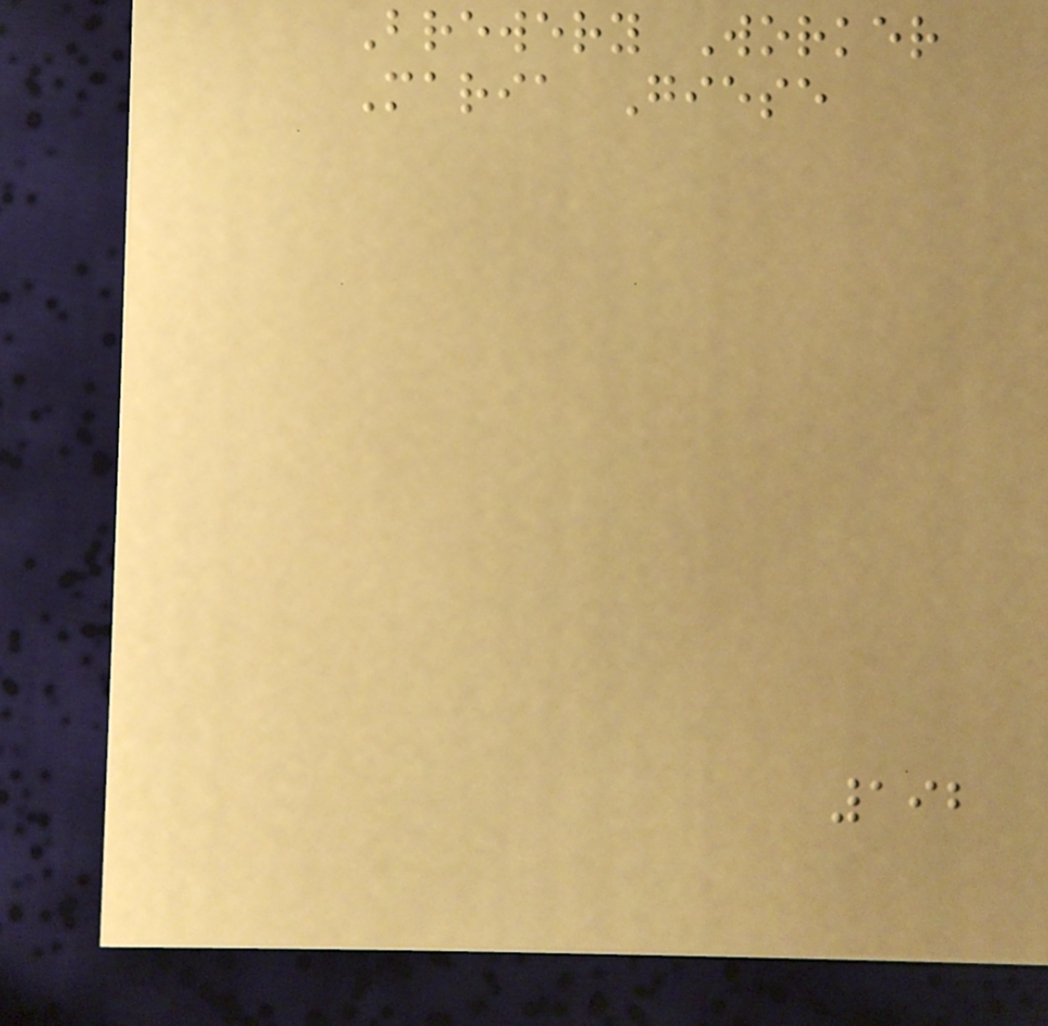Brewery Worker
Maria Giese
192
